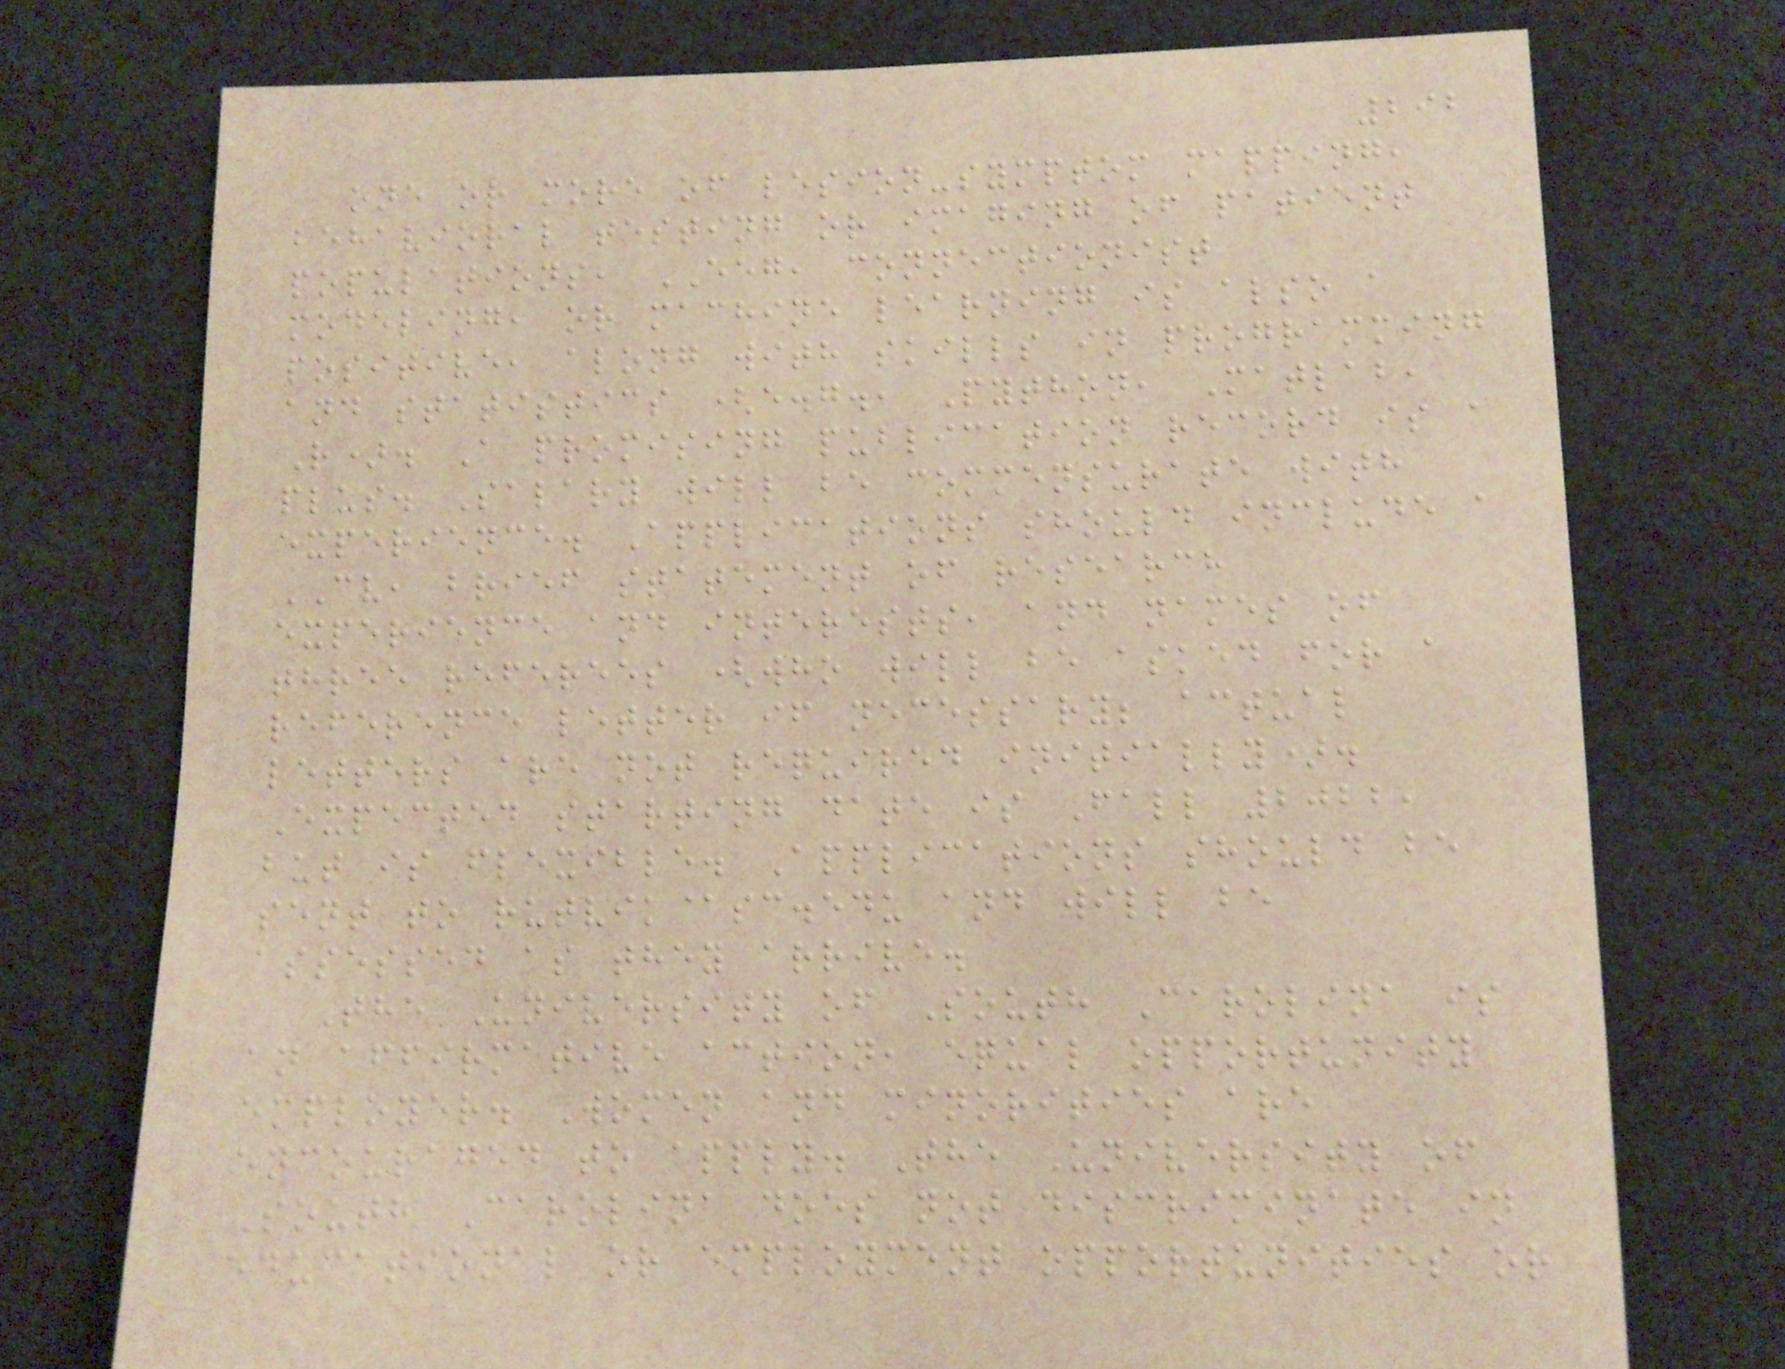292
one or more of lesion-symptom mapping,
behavioral testing or imaging of patient
populations, EEG, connectionist
modeling, or machine learning is also a
positive, along with skills in programming
and statistics (e.g., Python, Matlab,
R). A promising publication record is a
plus. Salary will be commensurate with
experience. Applications should include a
CV, brief statement of research
experience and interests, and names of
three referees (who will be asked for a
reference letter if necessary; actual
letters are not required initially).
Expected starting date is Fall 2022,
but is flexible. Applications should be
sent to rutvik@sc.edu and will be
assessed as they arrive.
The University of South Carolina is
an affirmative action, equal opportunity
employer. Women and minorities are
encouraged to apply. The University of
South Carolina does not discriminate in
educational or employment opportunities or
